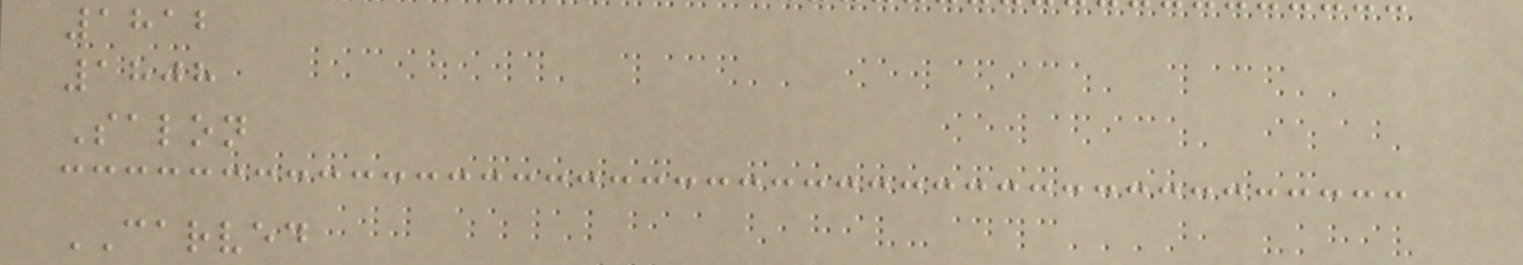1812
1808
Salon
CARVED
